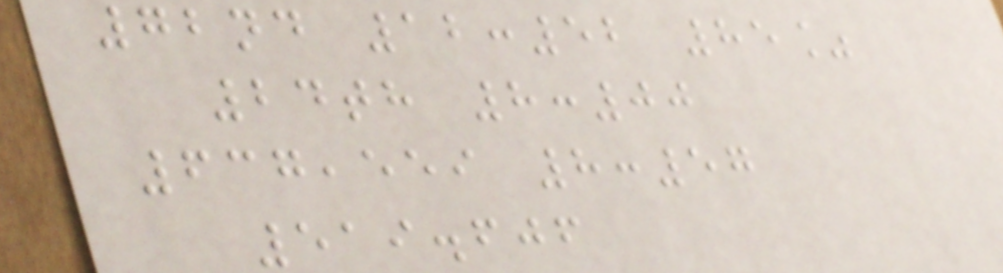72nd 12:52 85%
24th 8:00
637,559 8:57
519.606
